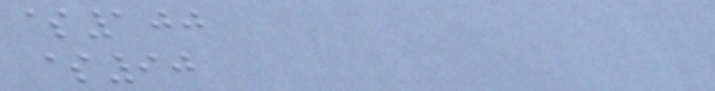$100
$90
